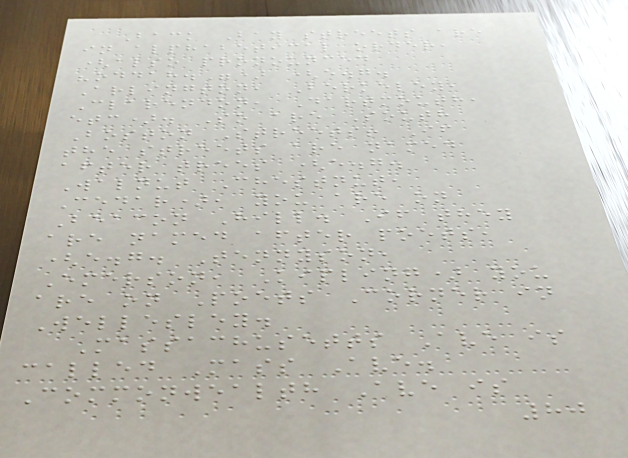Back Bay streets are
in alphabetical order,
(also pronounced
"oddah.") (e.g.
Arlington, Berkeley,
Clarendon, Dartmouth,
etc). So are South
Boston Streets! If
the streets are named
after trees (e.g.
Walnut Chestnut,
Cedar), you are on
Beacon Hill. If they
are named after poets,
(e.g. Tennyson,
Emerson, Kipling) you
are on Poets Corner in
Wellesley.
Massachusetts Ave is
called Mass Ave.
Commonwealth Ave is
80
